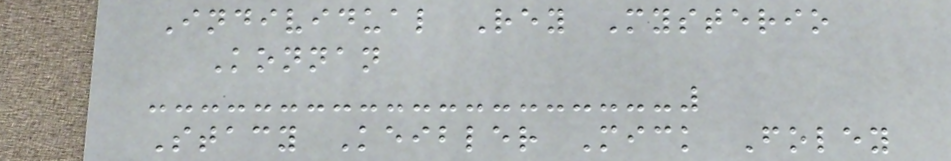Individual Rey Mysterio
Konnan
Stacy Keibler Mick Foley
